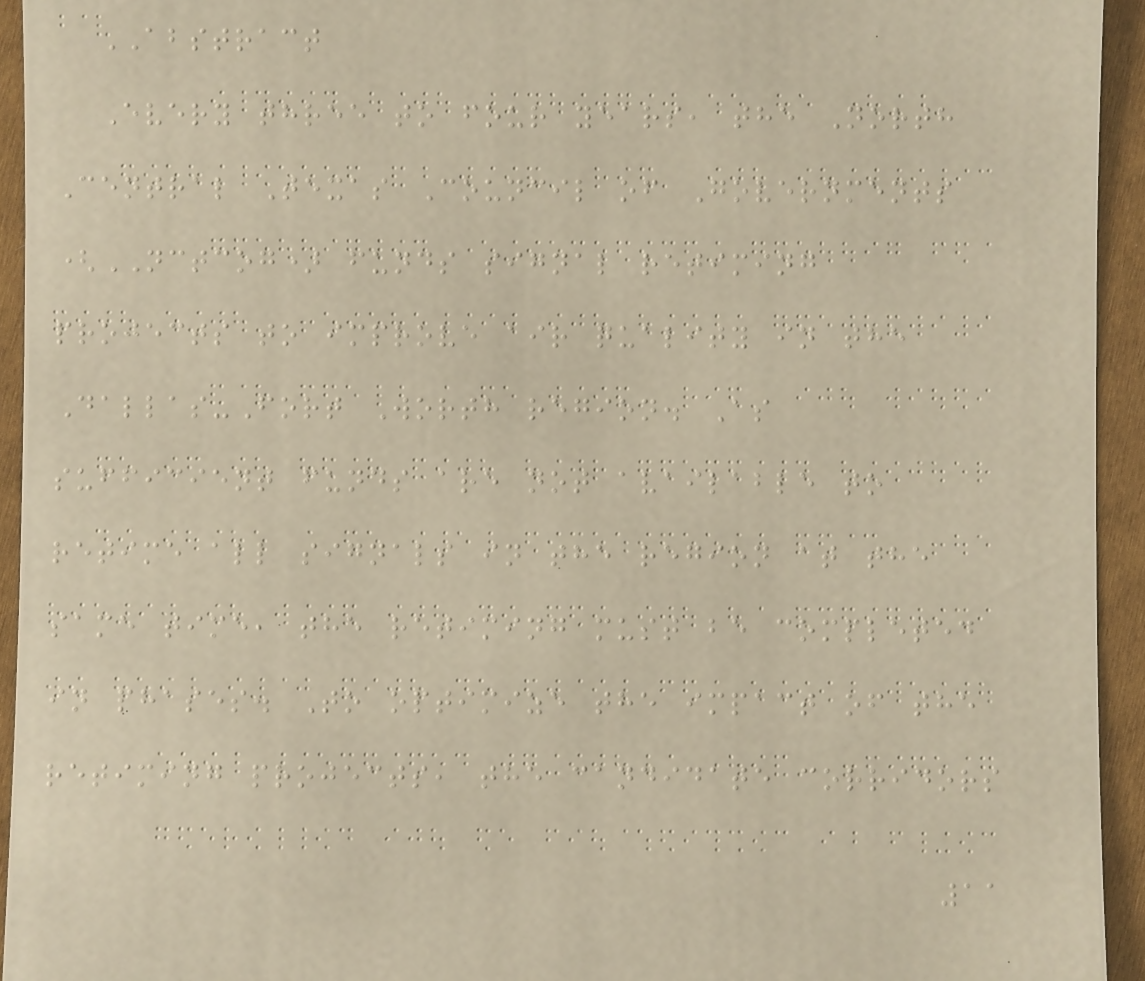ABSTRACT
Every three to four years, the North
Central Texas Council of Governments
(NCTCOG) funds signal retiming
projects to improve air quality in the
Dallas-Fort Worth region. As
sufficient funds are not available to
retime all signals in the region at the
same time, the retiming must be completed
in phases. To optimize the impact of the
retiming projects, the candidate corridors
11
